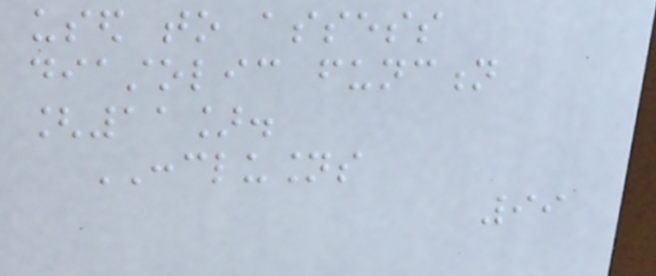used to assess
diastolic function
[11].
CONCLUSIONS
99
